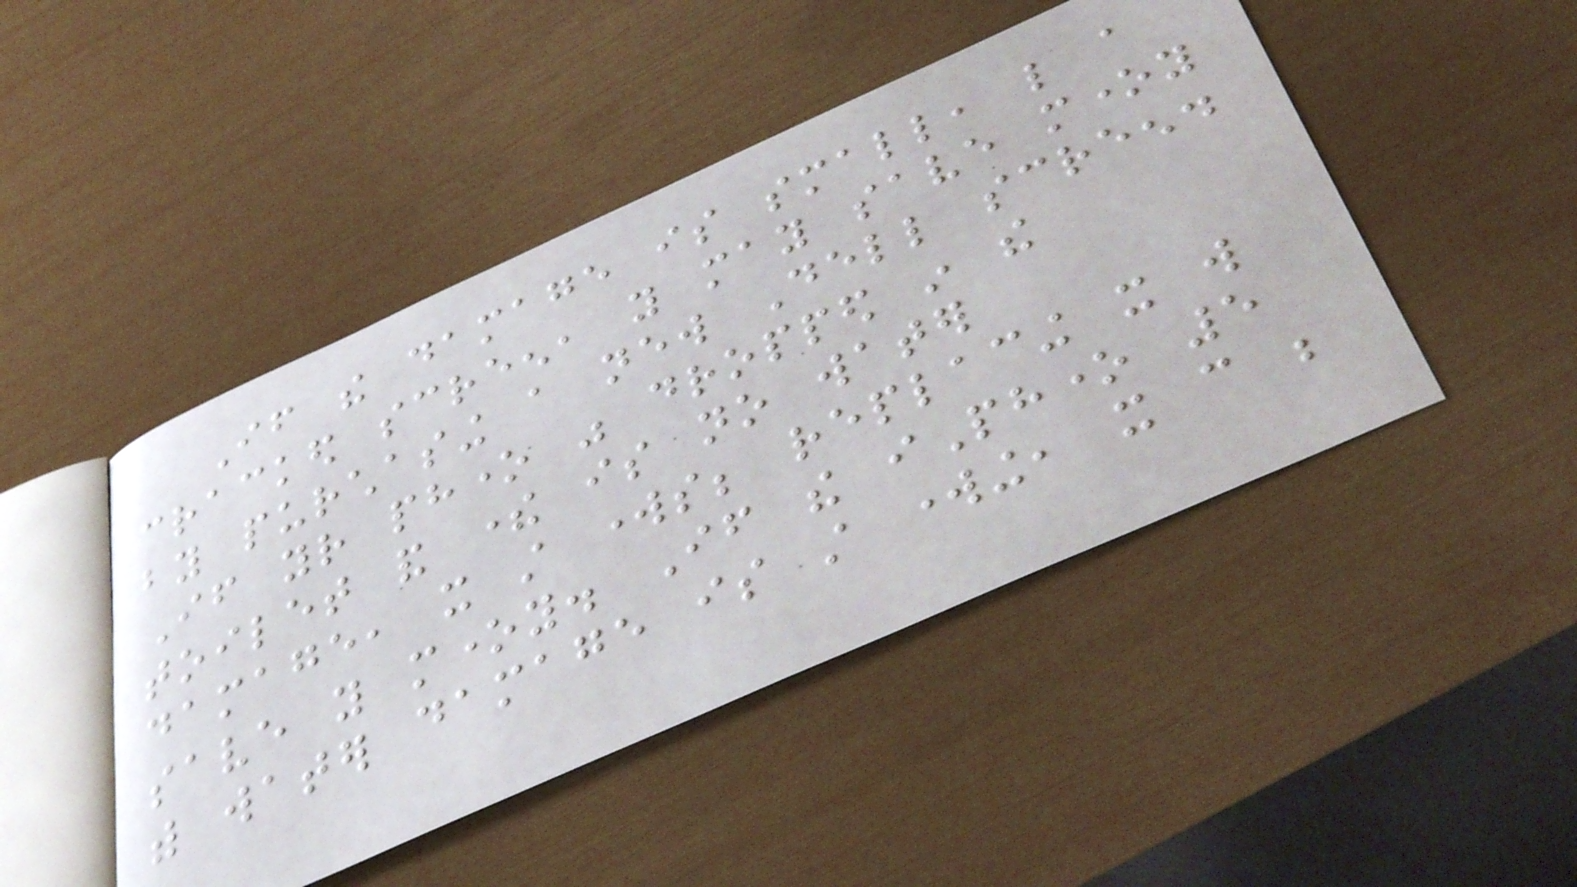If the damage is small, like a
cracked screen, you may save money
by purchasing a new Dell screen.
If your phone was dropped in the
toilet and there is no water
damage, it still works; replacing it will
save you money. If the iPhone 5
with water damage is still working, it can be
